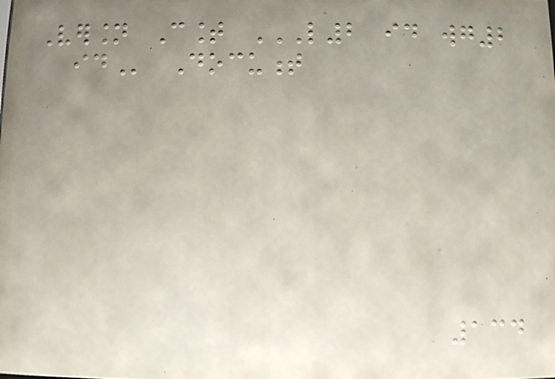Version Count L2 ID WG2
ID Document
134
